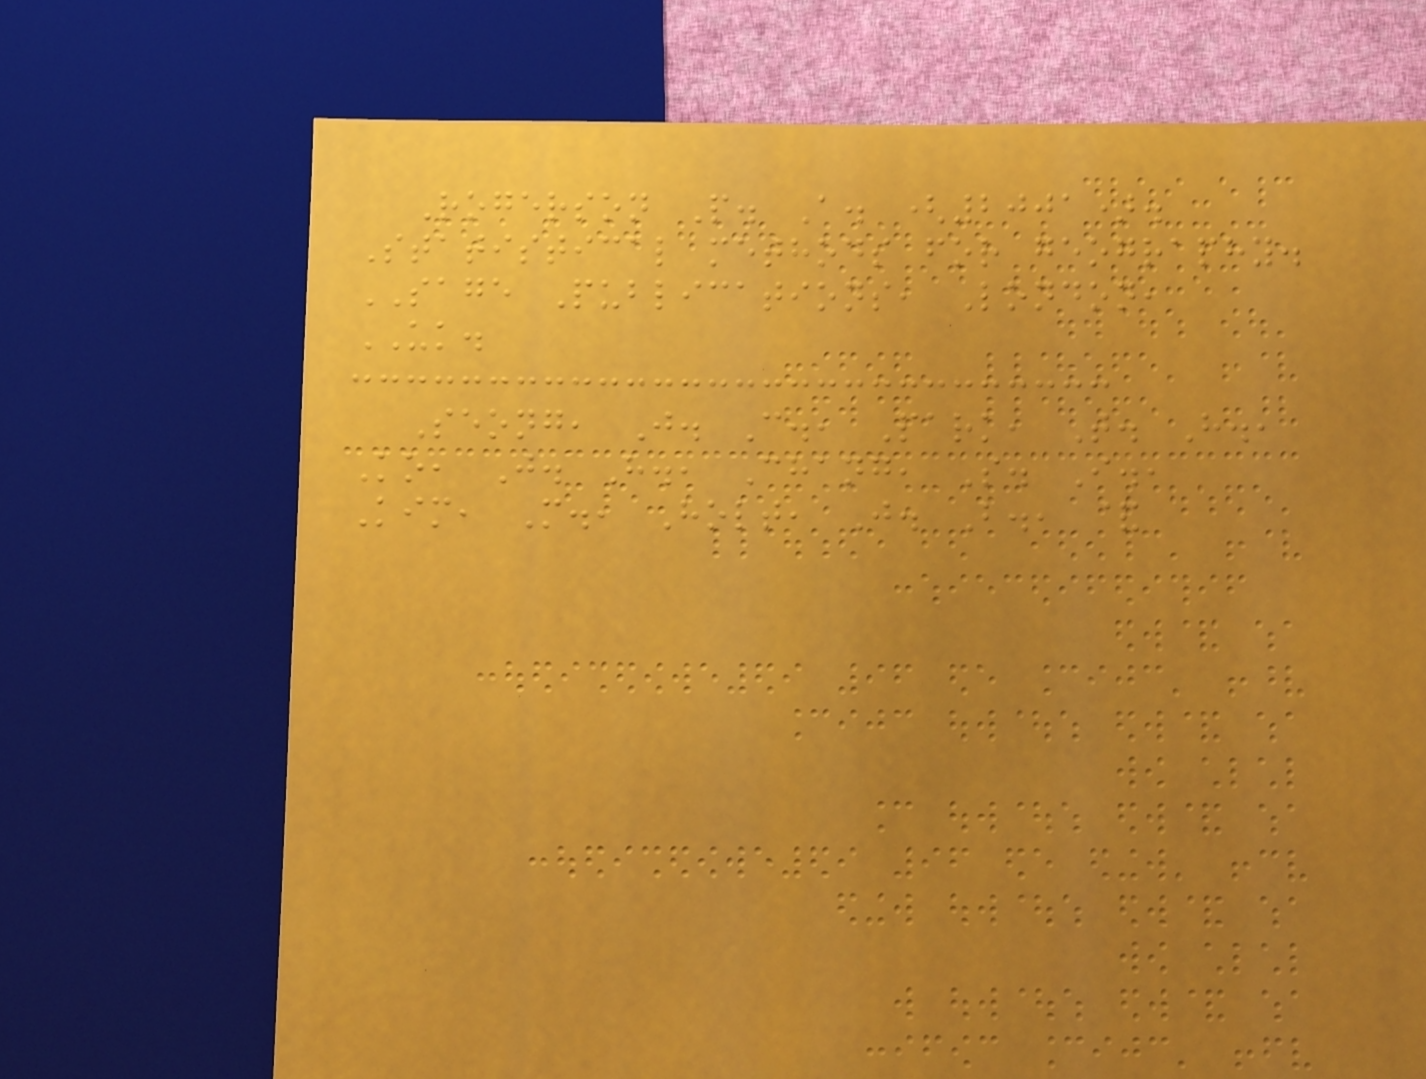Rogerson P. A. (2001).
Statistical methods for geography.
SAGE Publications, London,
UK.
Seong, J. C., Park, T. H.,
Ko, J. H., Chang, S. I.,
Kim, M., Holt, J. B., &
